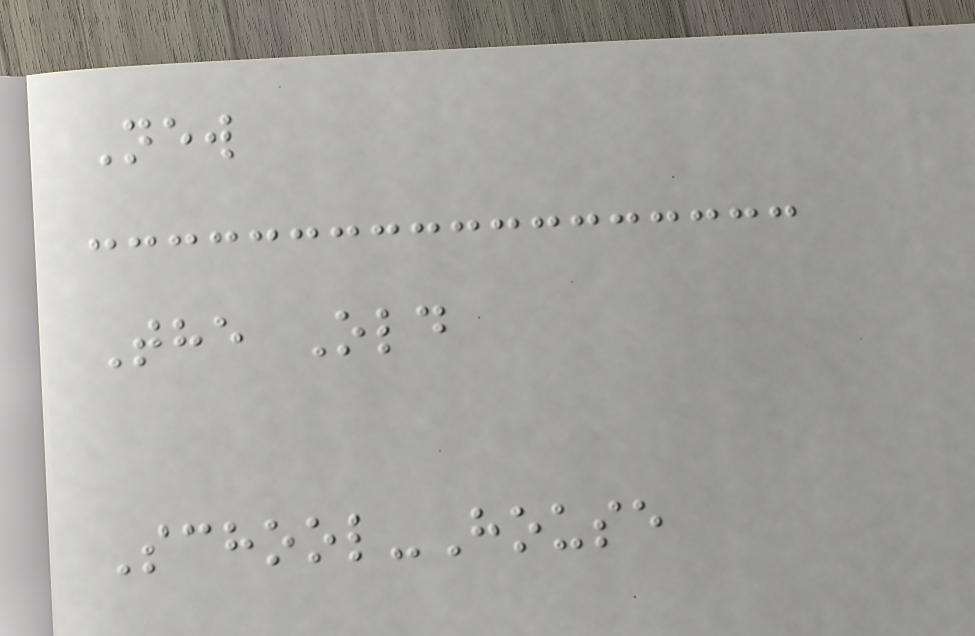New
The Old
School-House
